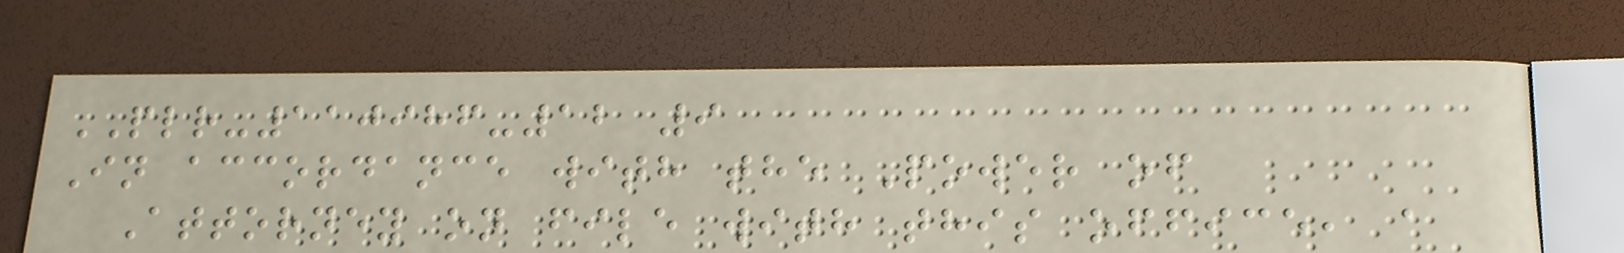PLR-110986-12 9
In accordance with the Power of
Attorney on file with this office, a
